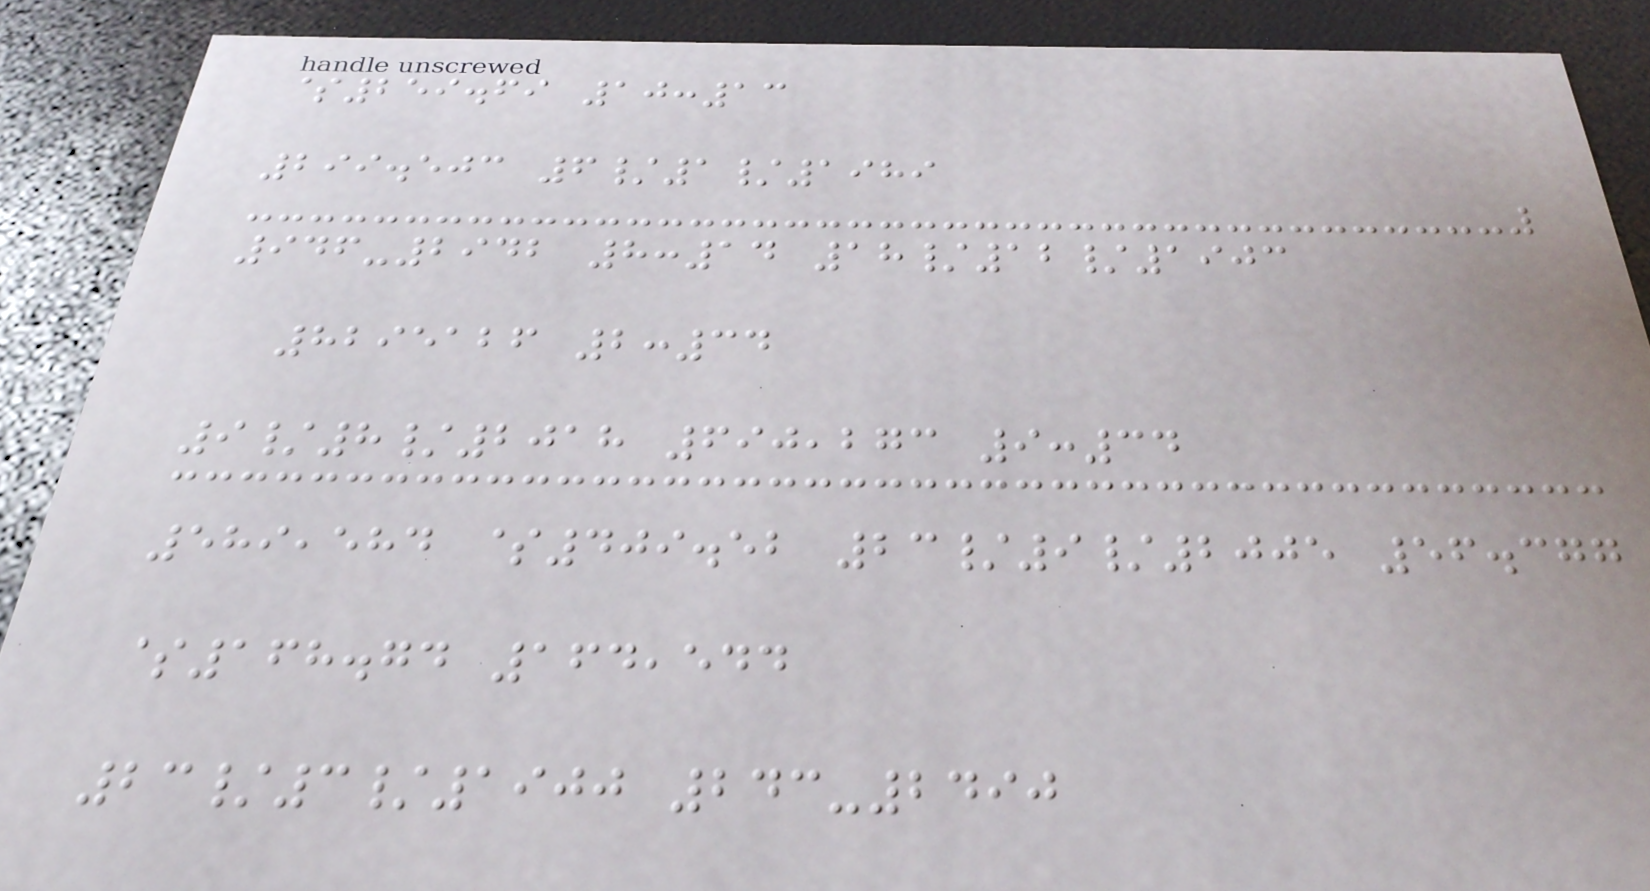$259.69 10:13
299.503 6/1/1989
946-2942 8:14 18/12/1903
8295126 2:34
9/8/2018 690,273 9:34
589,584 $409.52 23/9/2005 56.377
$168.74 164,544
23/3/1900 243-2490
